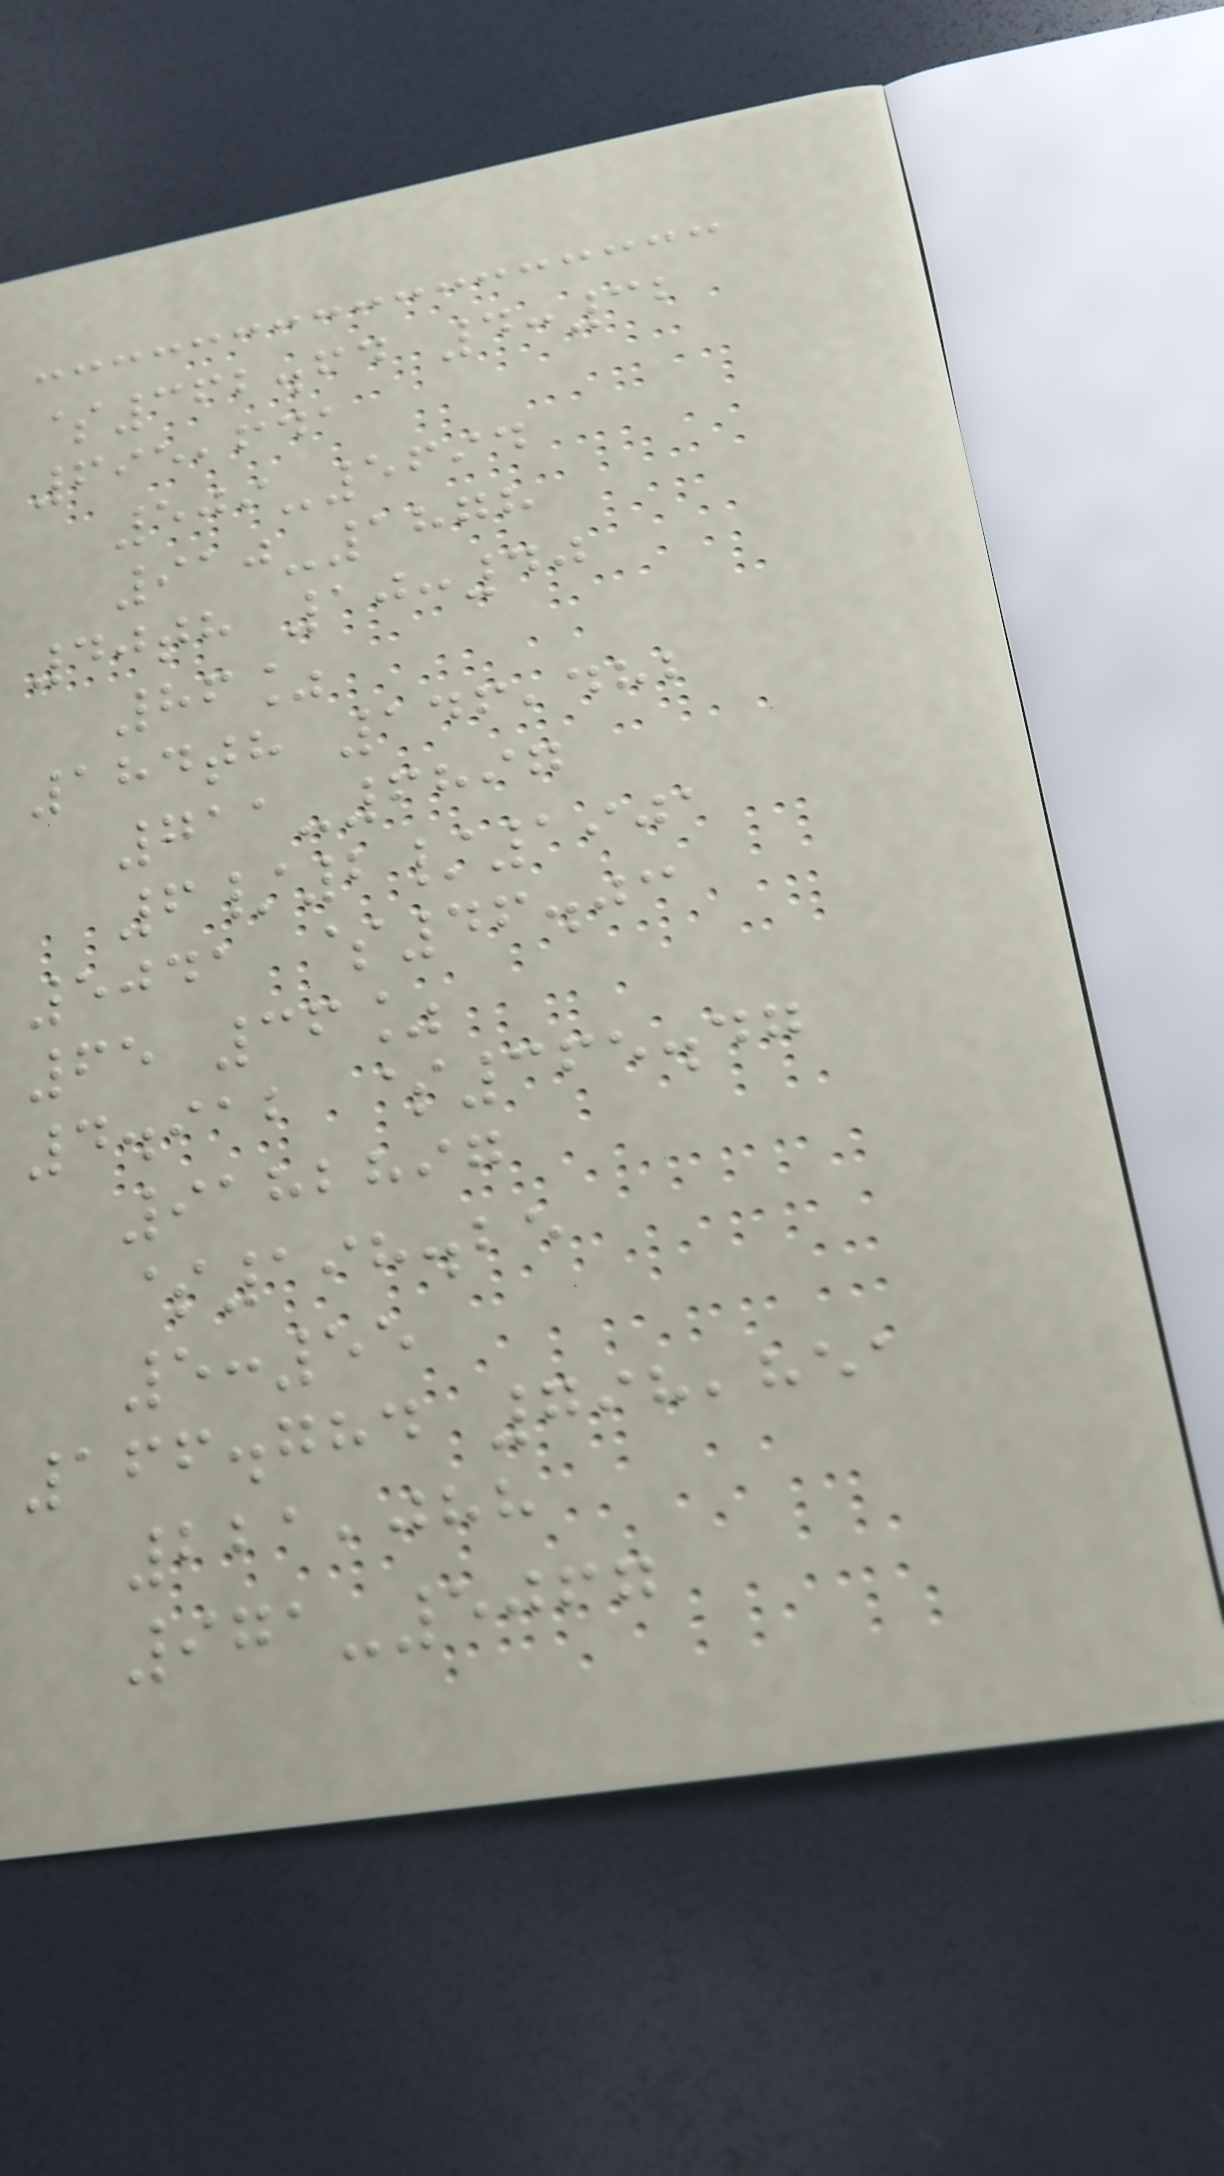$362.64 4:32
695,641
509-5694
910-1878
40th 10:40
86%
184th 146,482
711-6897
6/2/1901
5041 $46.03
65 36%
4.912 $365.47
9182897
$198.25
5:55
166.784 798,851
221,088
971-5067
